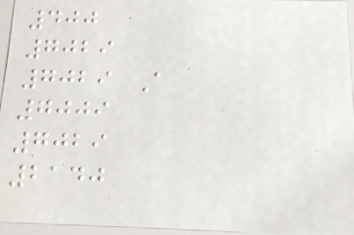400
7029
7029 A
7009
7029
2140
